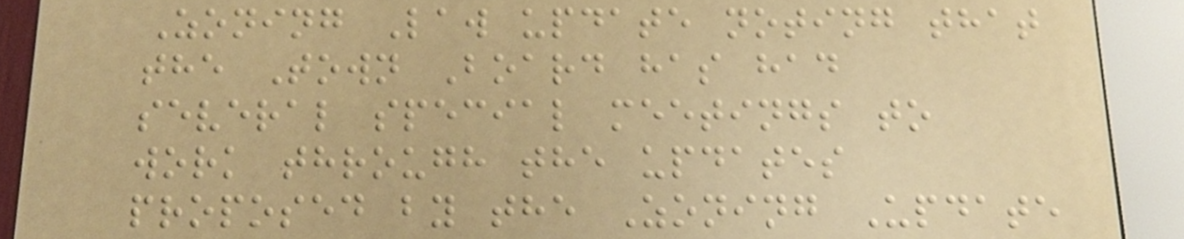Zoning Law update noting that
the Town Board has had
several special meetings to
work through the updates
proposed by the Zoning Update
